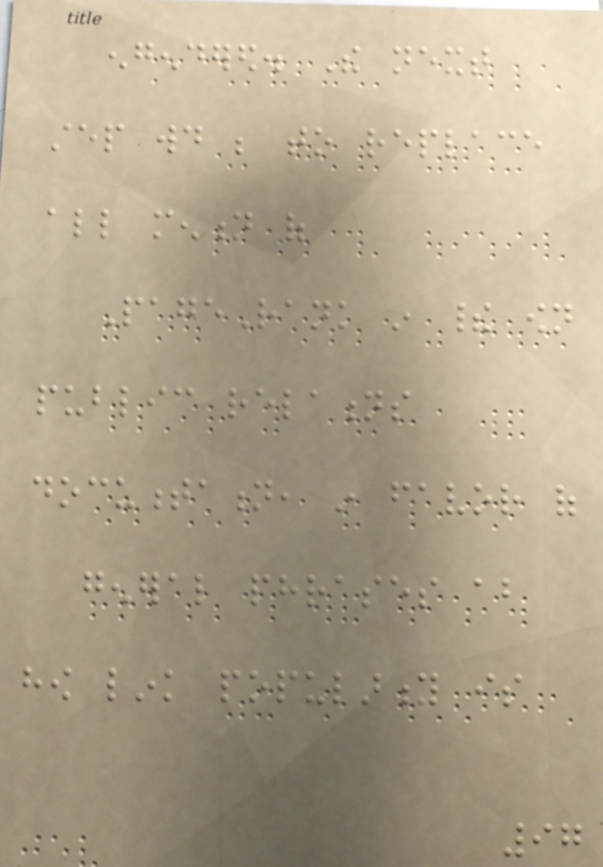engendered. The next
step would be to replace
all mention of
PageRank in their own
public relations
documentation, in favor of
general phrases about
how link popularity is
97
